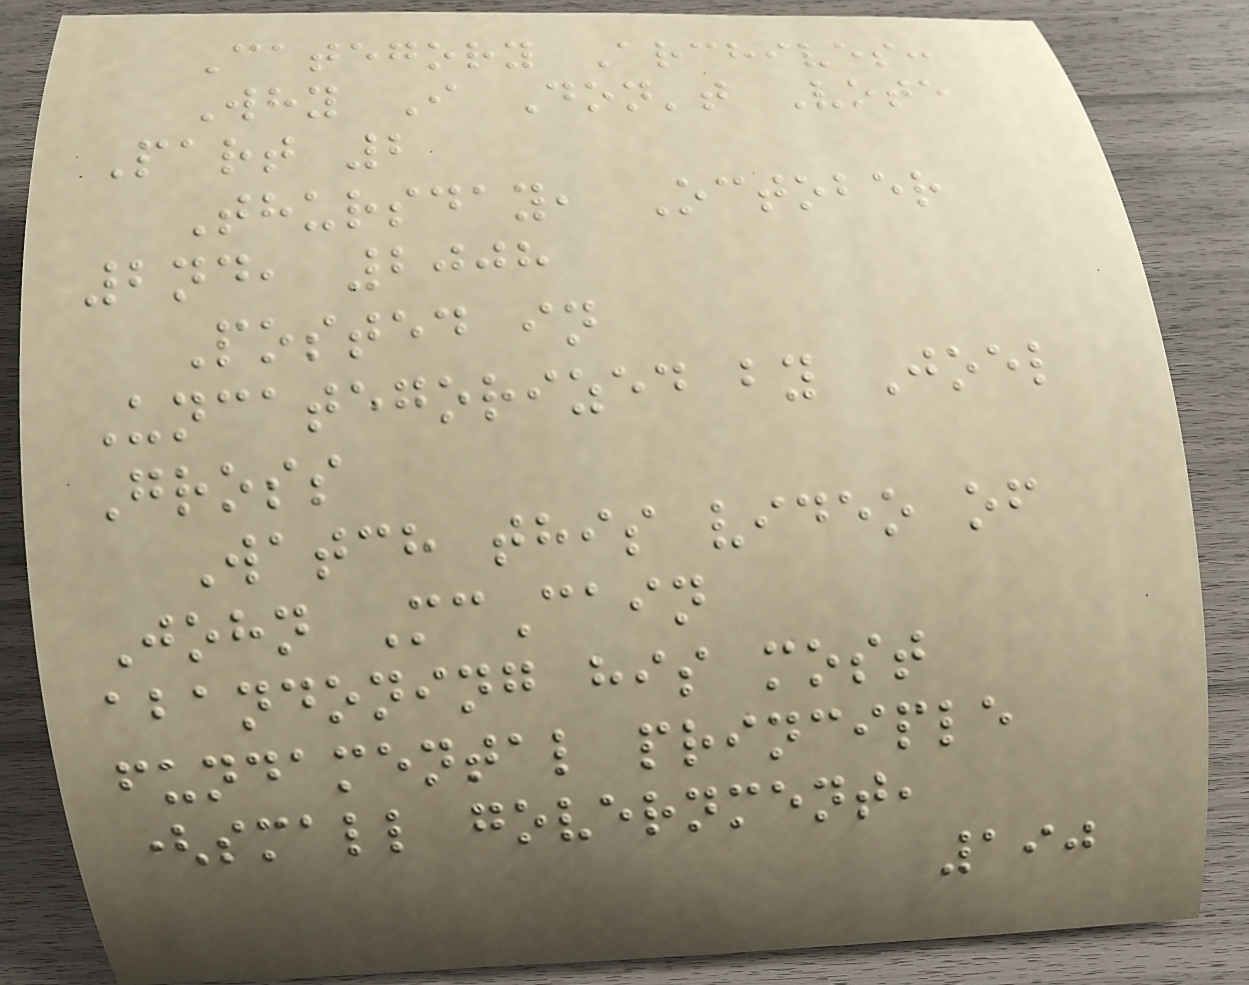Category Archives:
Why I Don't Vote
Part 2
Thursday, October
2nd, 2008
Posted in
Uncategorized by Joel
Gross
Watch this video of
John McCain
abandoning his most
fundamental principle
(small government,
190
